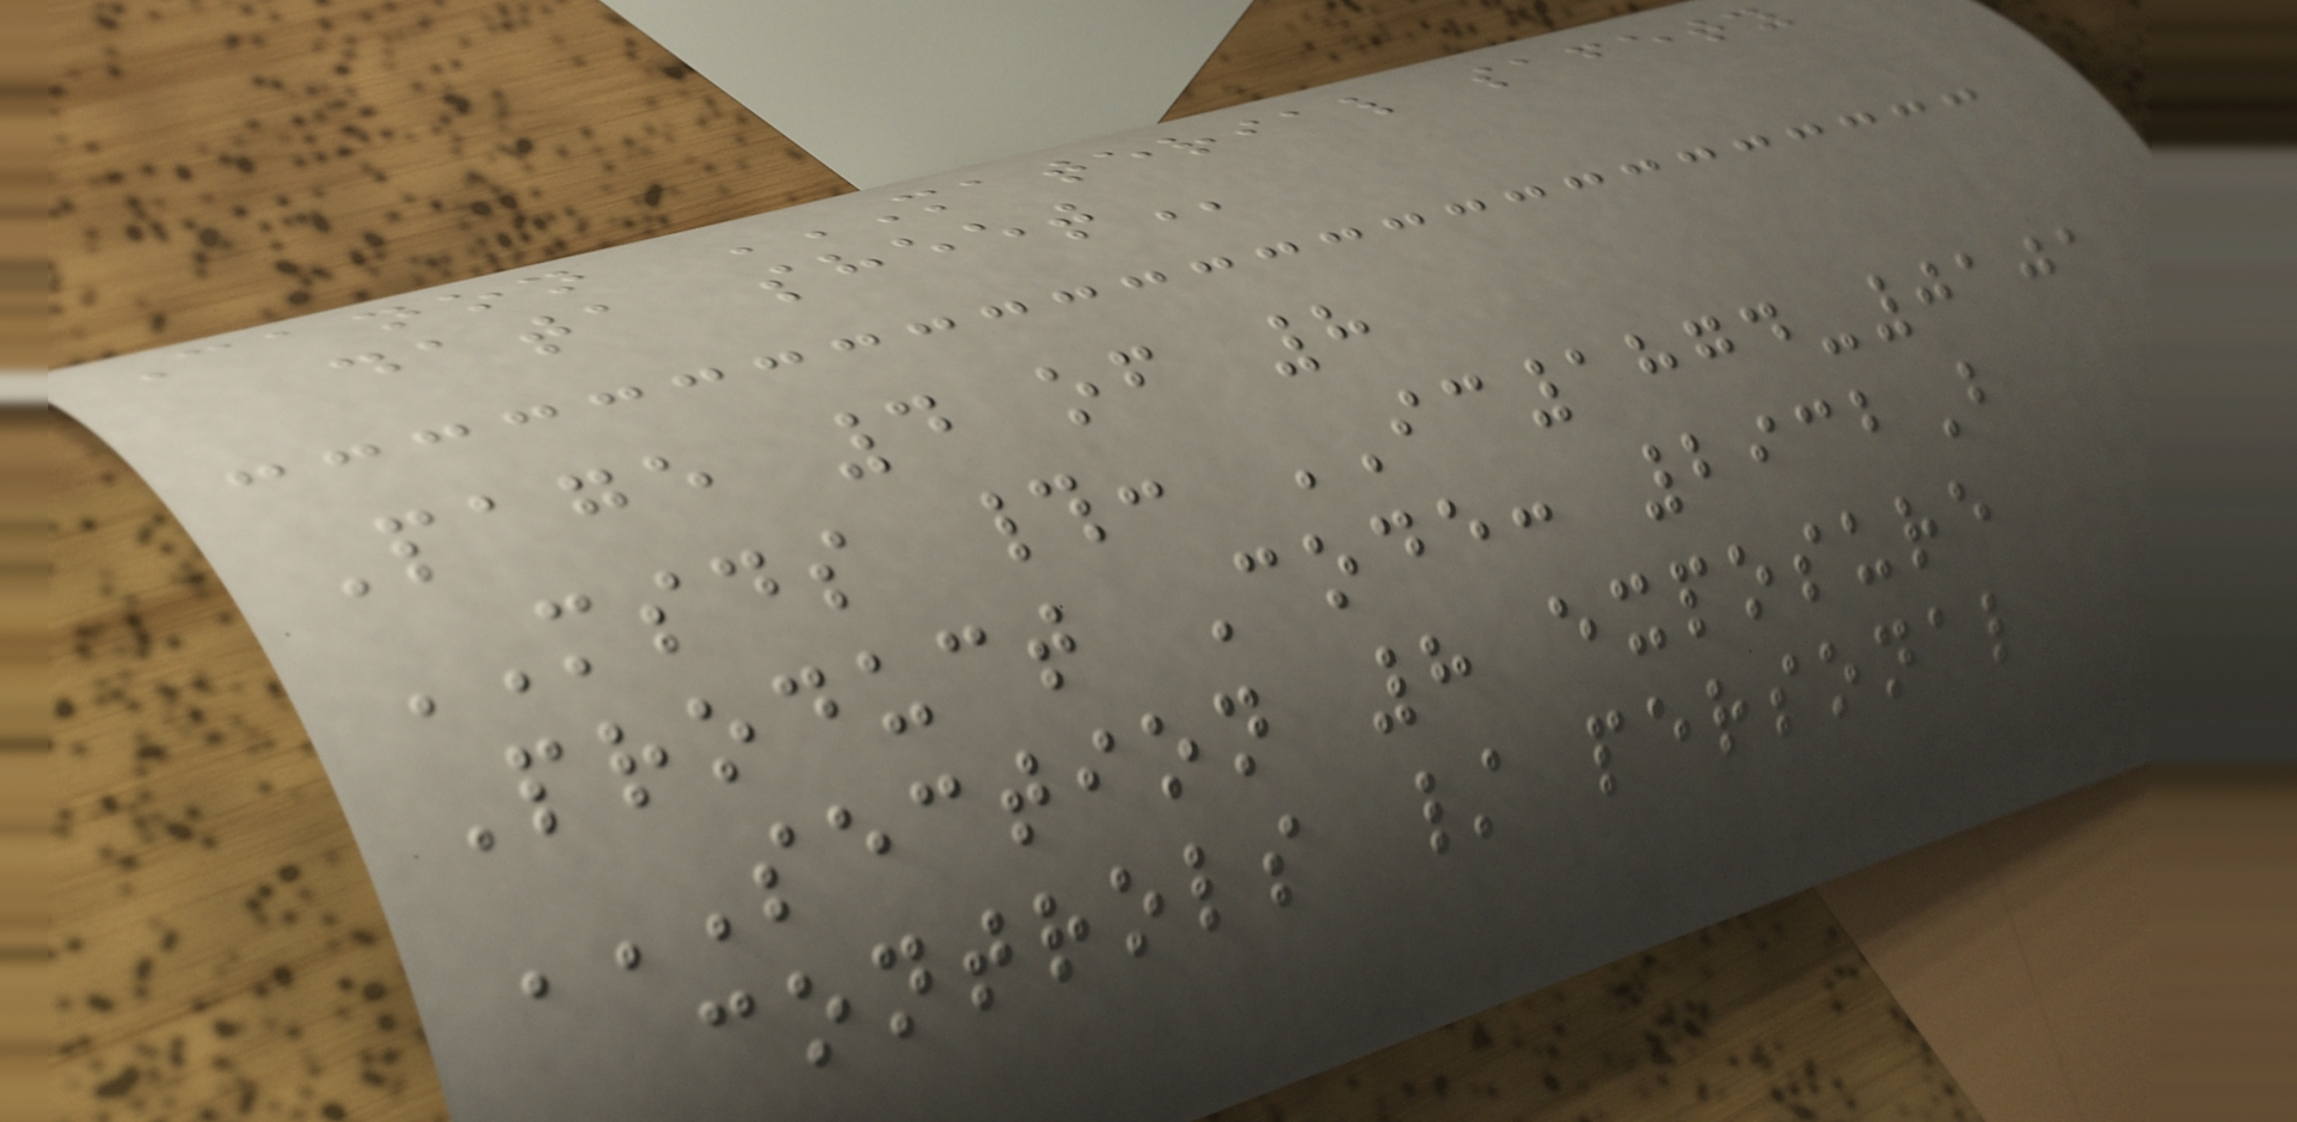Canon MATERIAL SAFETY
DATA SHEET
Page 4 of 8
MSDS #: IC1874-0101
Product Code: 2932B
SECTION 8 EXPOSURE
CONTROLS / PERSONAL
